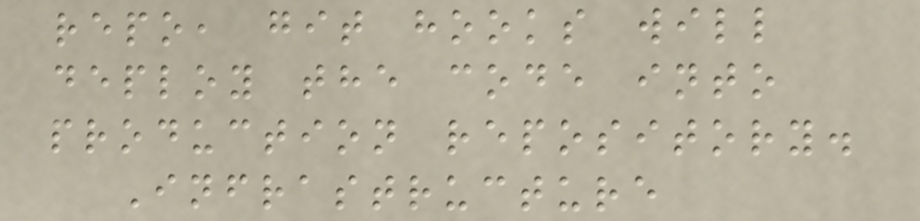repo, git hooks will
deploy the code into
production repository.
Infrastructure
